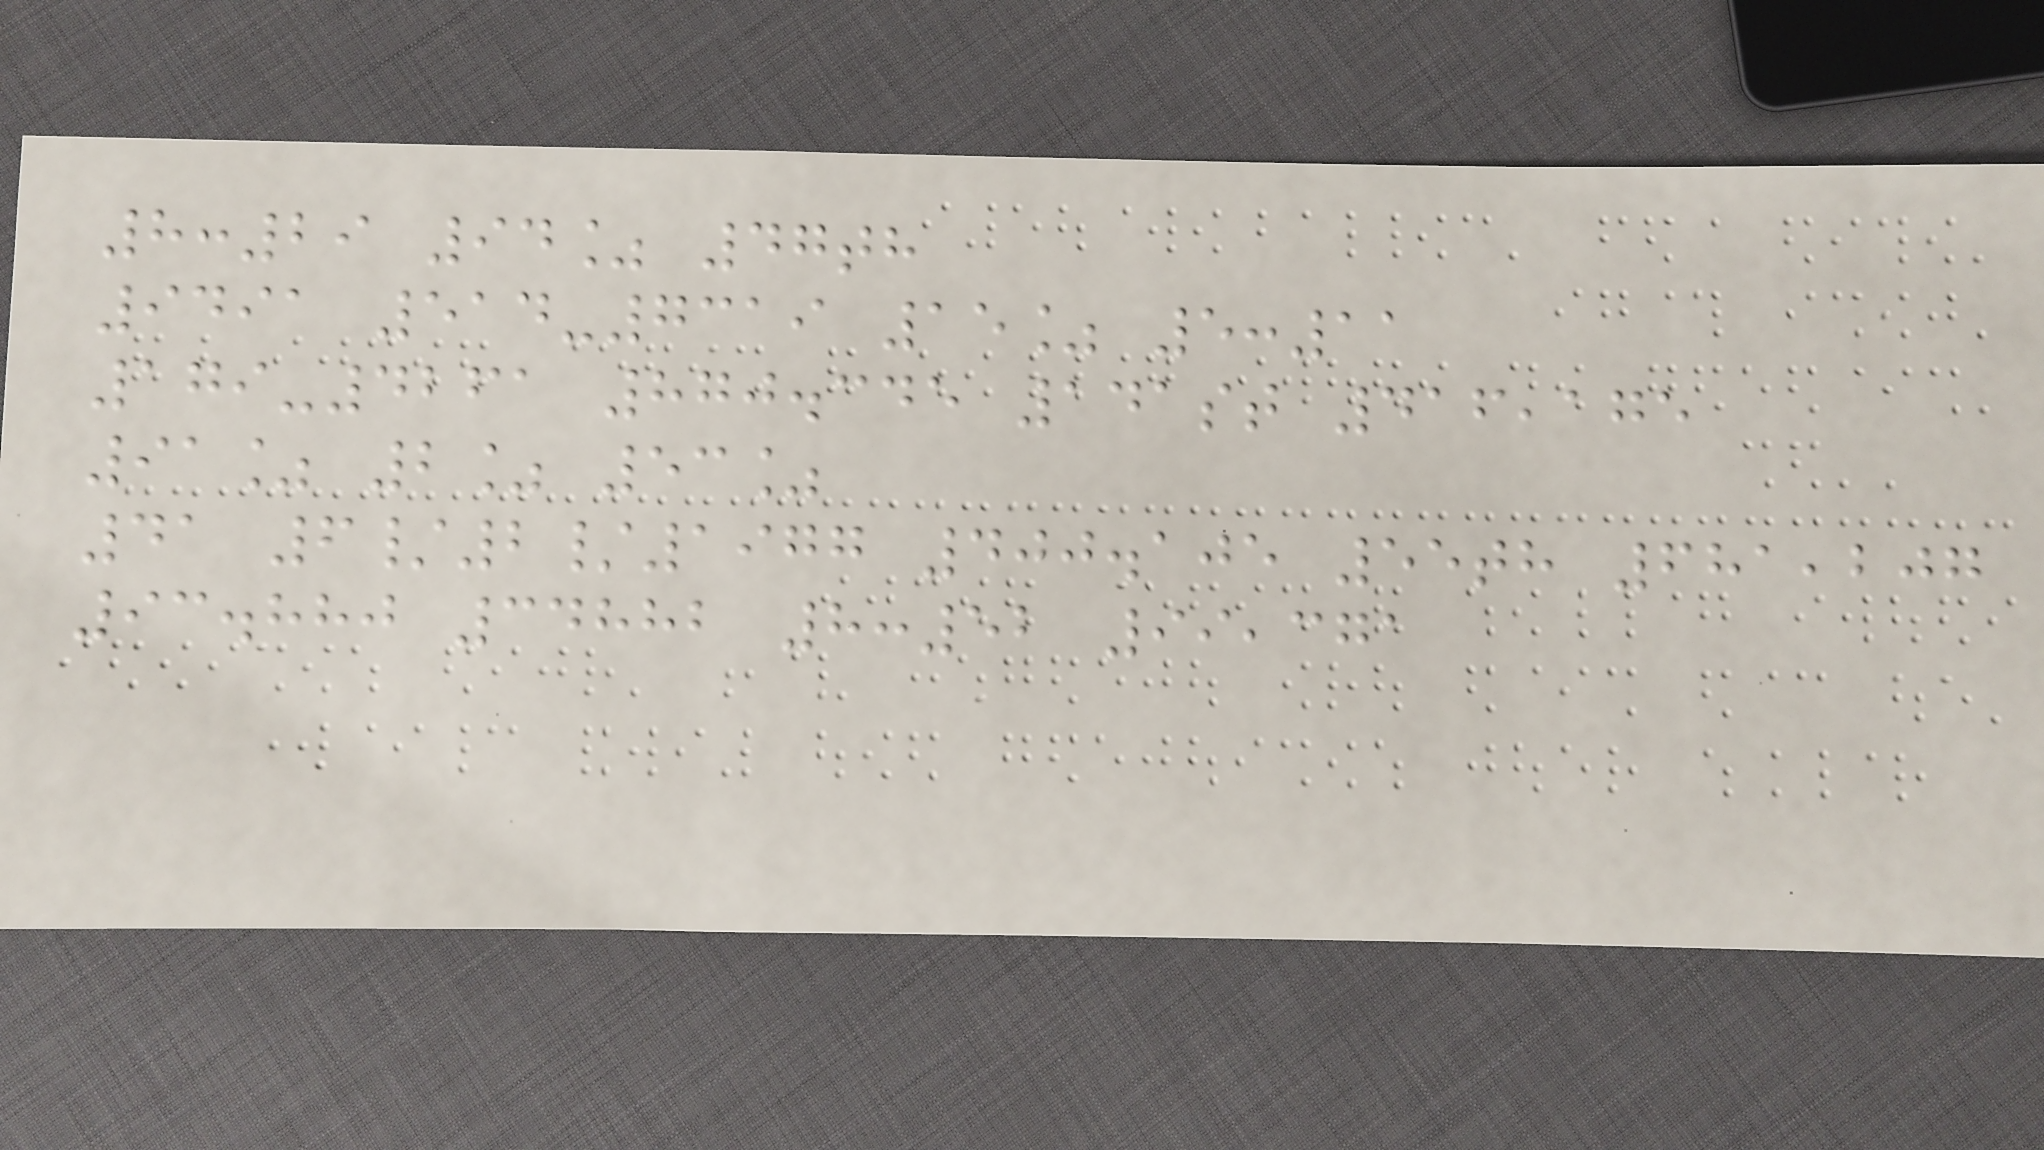8:29 94% 47th
9491 514-7319 15% 5:11
179-4261 870.345 141st 416,175
91% 2% 53%
41 6/2/1977 400.105 55th 681,207
93.880 34882 8:52 99,371
